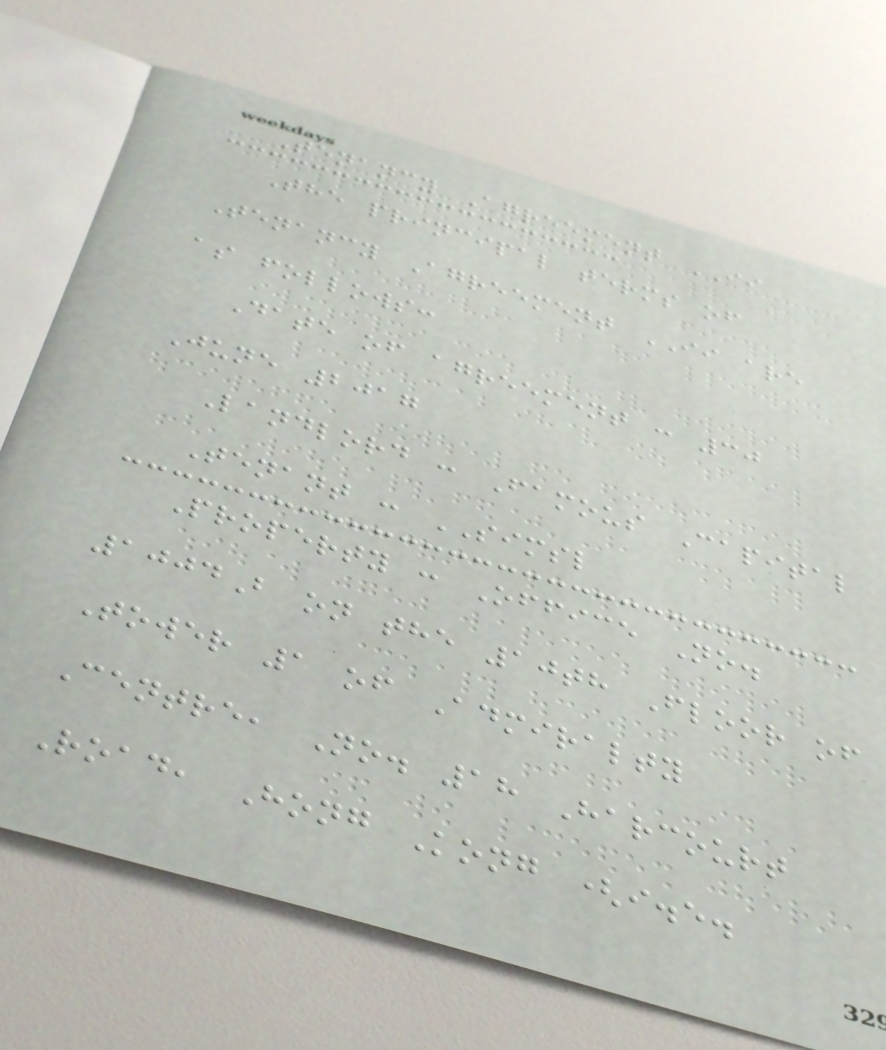Tenancy Agreement II
The principal terms of
Tenancy Agreement II are
as follows:
Date of agreement : 30
June 2017
Landlord : Famous Capital
Tenant : SIMSL
Property : Office No.
1004B on the 10th Floor of
Tower 1 of Admiralty
Centre, No. 18 Harcourt
Road, Hong Kong (i.e.
